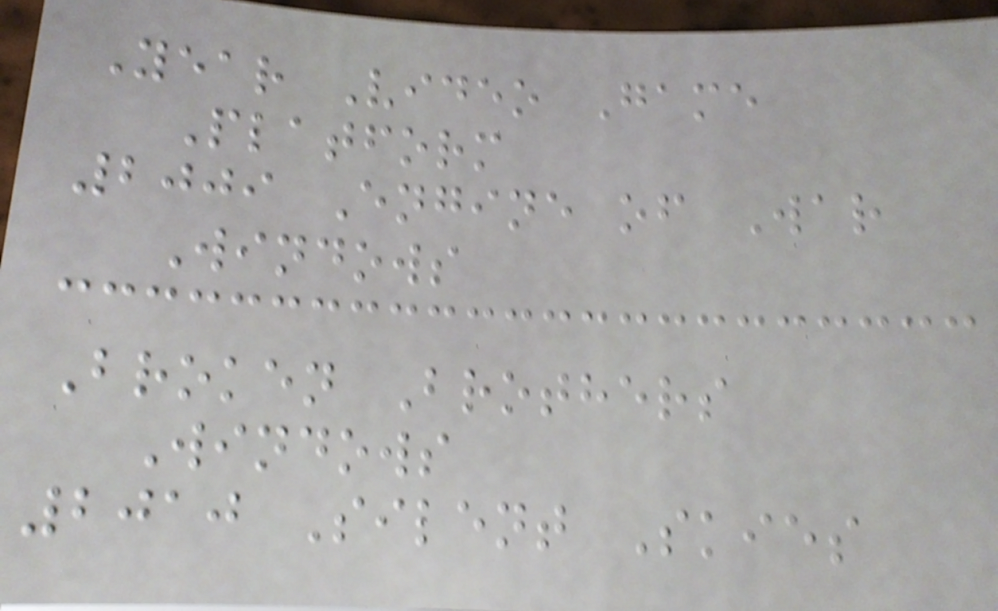Year Video Game
Platform
2009 Engine of War
Windows
Broken Brothers
Windows
2010 Silent Skies
